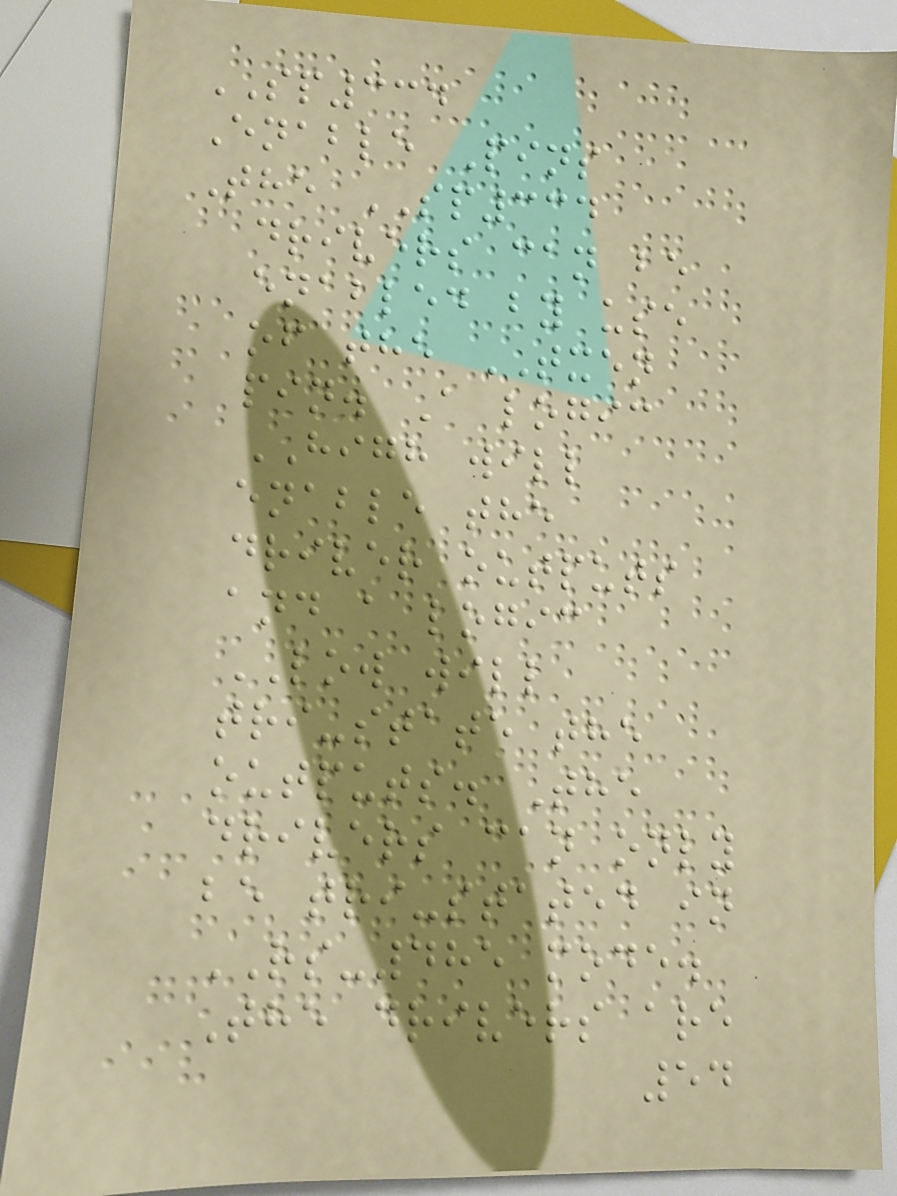SP334
Enable Pins
The SP334
drivers can be
enabled by use
of the TXEN
pin. A logic
HIGH will
enable the
driver outputs
and a logic
LOW will
tri-state the
outputs. The
drivers can only
be tri-stated in
RS-485 mode.
The drivers are
54
